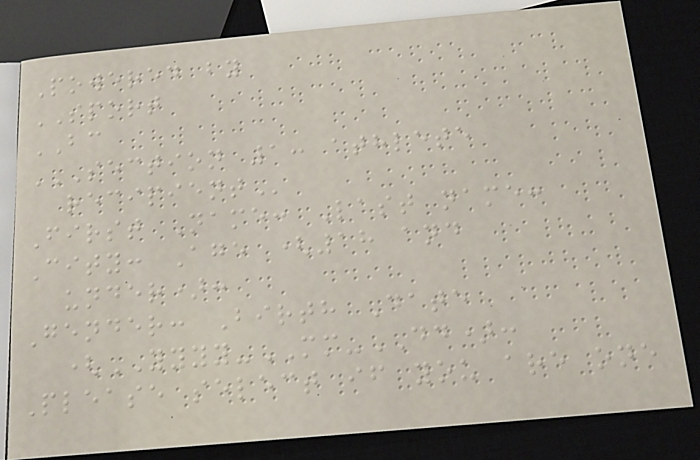Powered by
SPORT
BC
SECTION 1: ATHLETE
RECIPIENT
First Name: Last name:
City: Age (18 and
under):
Gender: Birth Date
(YYYY-MM-DD):
Please select if you are one
